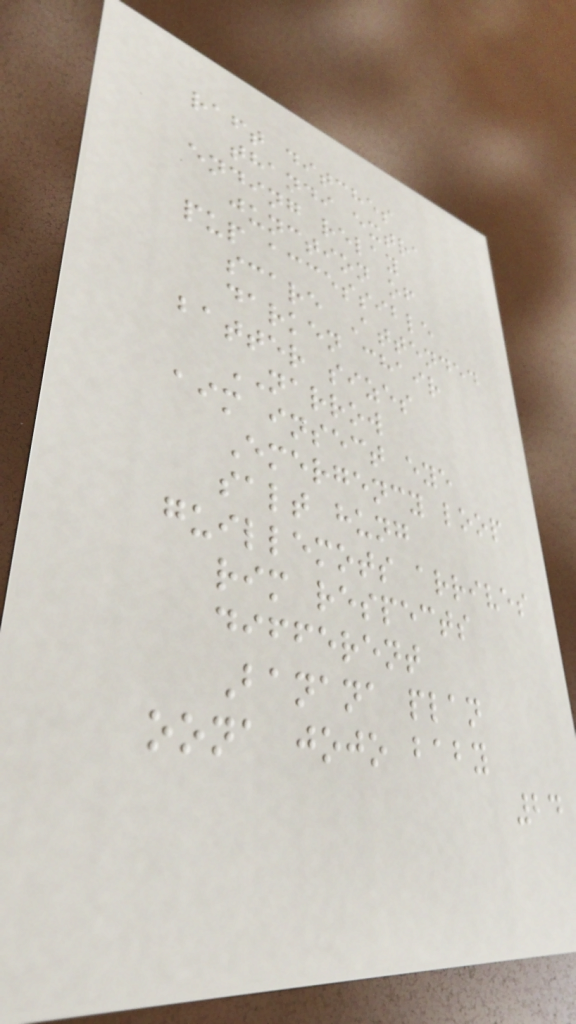raft ditches
thandi extra
ending relay
junction of
pup accessible
scare Attended
darken chair
batter sizes
NARROW
aim insect eye
Emergency loop
salt hung
guillemots arrives
rim respects
different
Banana plan
oona jojo baby
24
